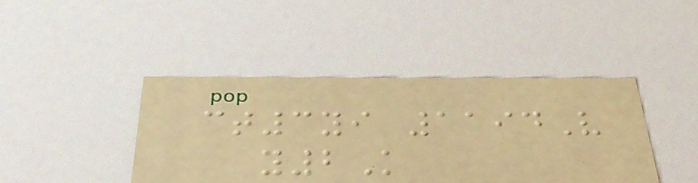ct3yi 1194V
y2K
